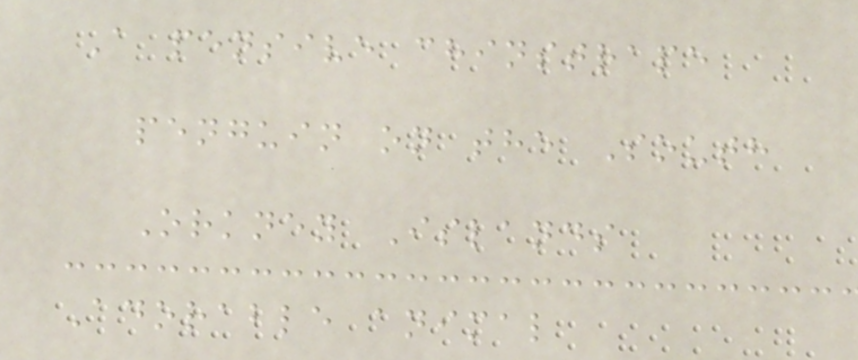A pensive chinstrape
penguin on the South
Orkney Islands
Adorable animal
